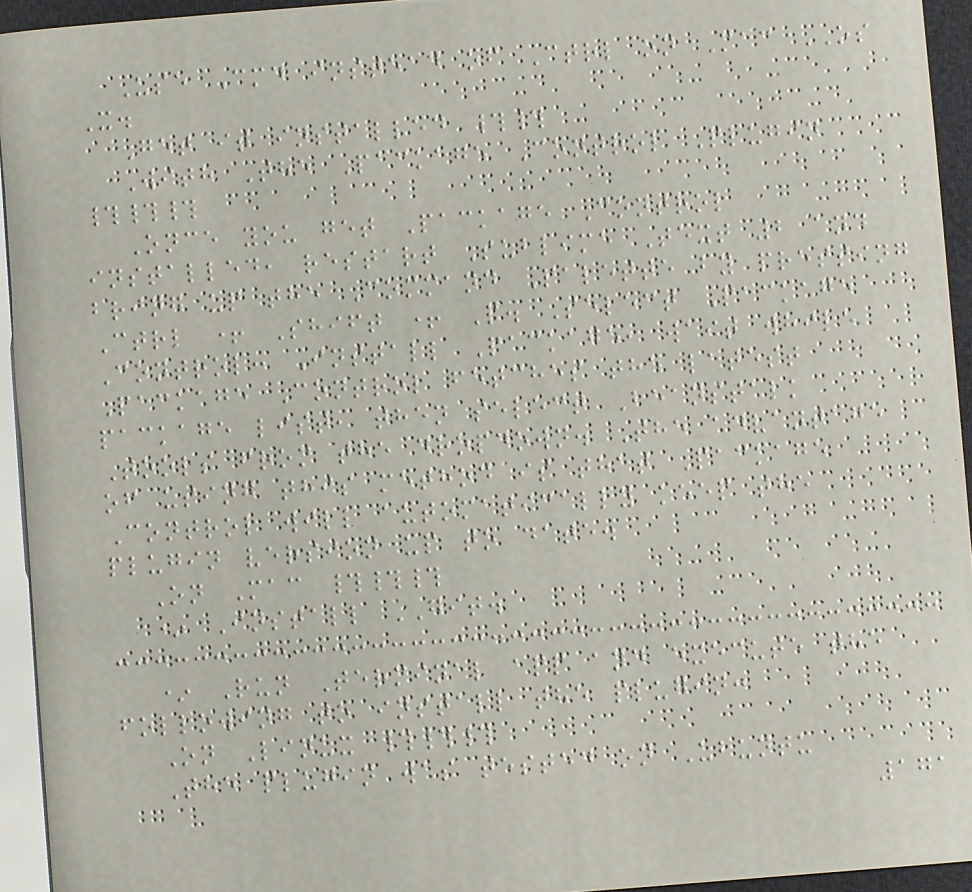Use Cmd instead of Ctrl on Mac OS
X.
Get it installed ##
With The Package Control Plugin
###
Once you get Package Control
installed, restart Sublime Text 2 and
bring up the Command Palette by pressing
Ctrl + Shift + P. Select Package
Control: Install Package, wait while
Package Control fetches the latest
package list, then select Beanstalk
Tools from the dropdown. The advantage
of using this method is that Package
Control will automatically keep the
plugin version up to date.
On Mac ###
* Install GIT.
* Run Terminal app and execute the
following to install the plugin:
On Linux ###
The plugin was tested on Ubuntu
171
